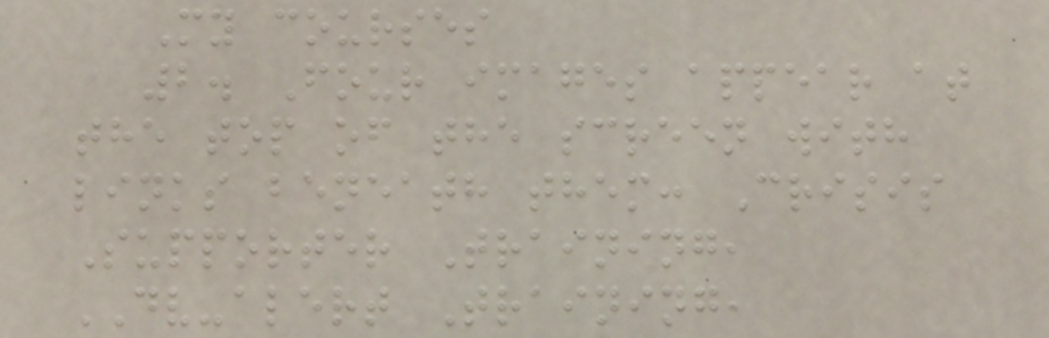My courses
2. Four images appear at
the top of the screen with
links beneath them: Crisis
Supporter Training,
DV-alert Training,
